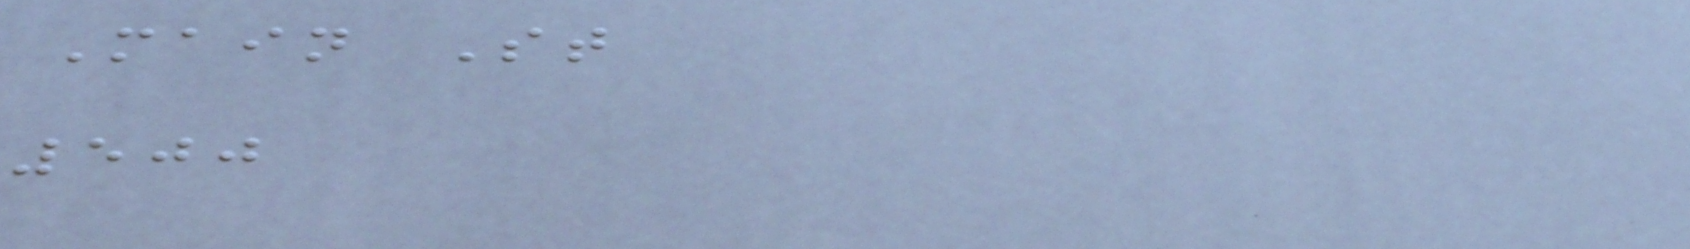Main St
500
